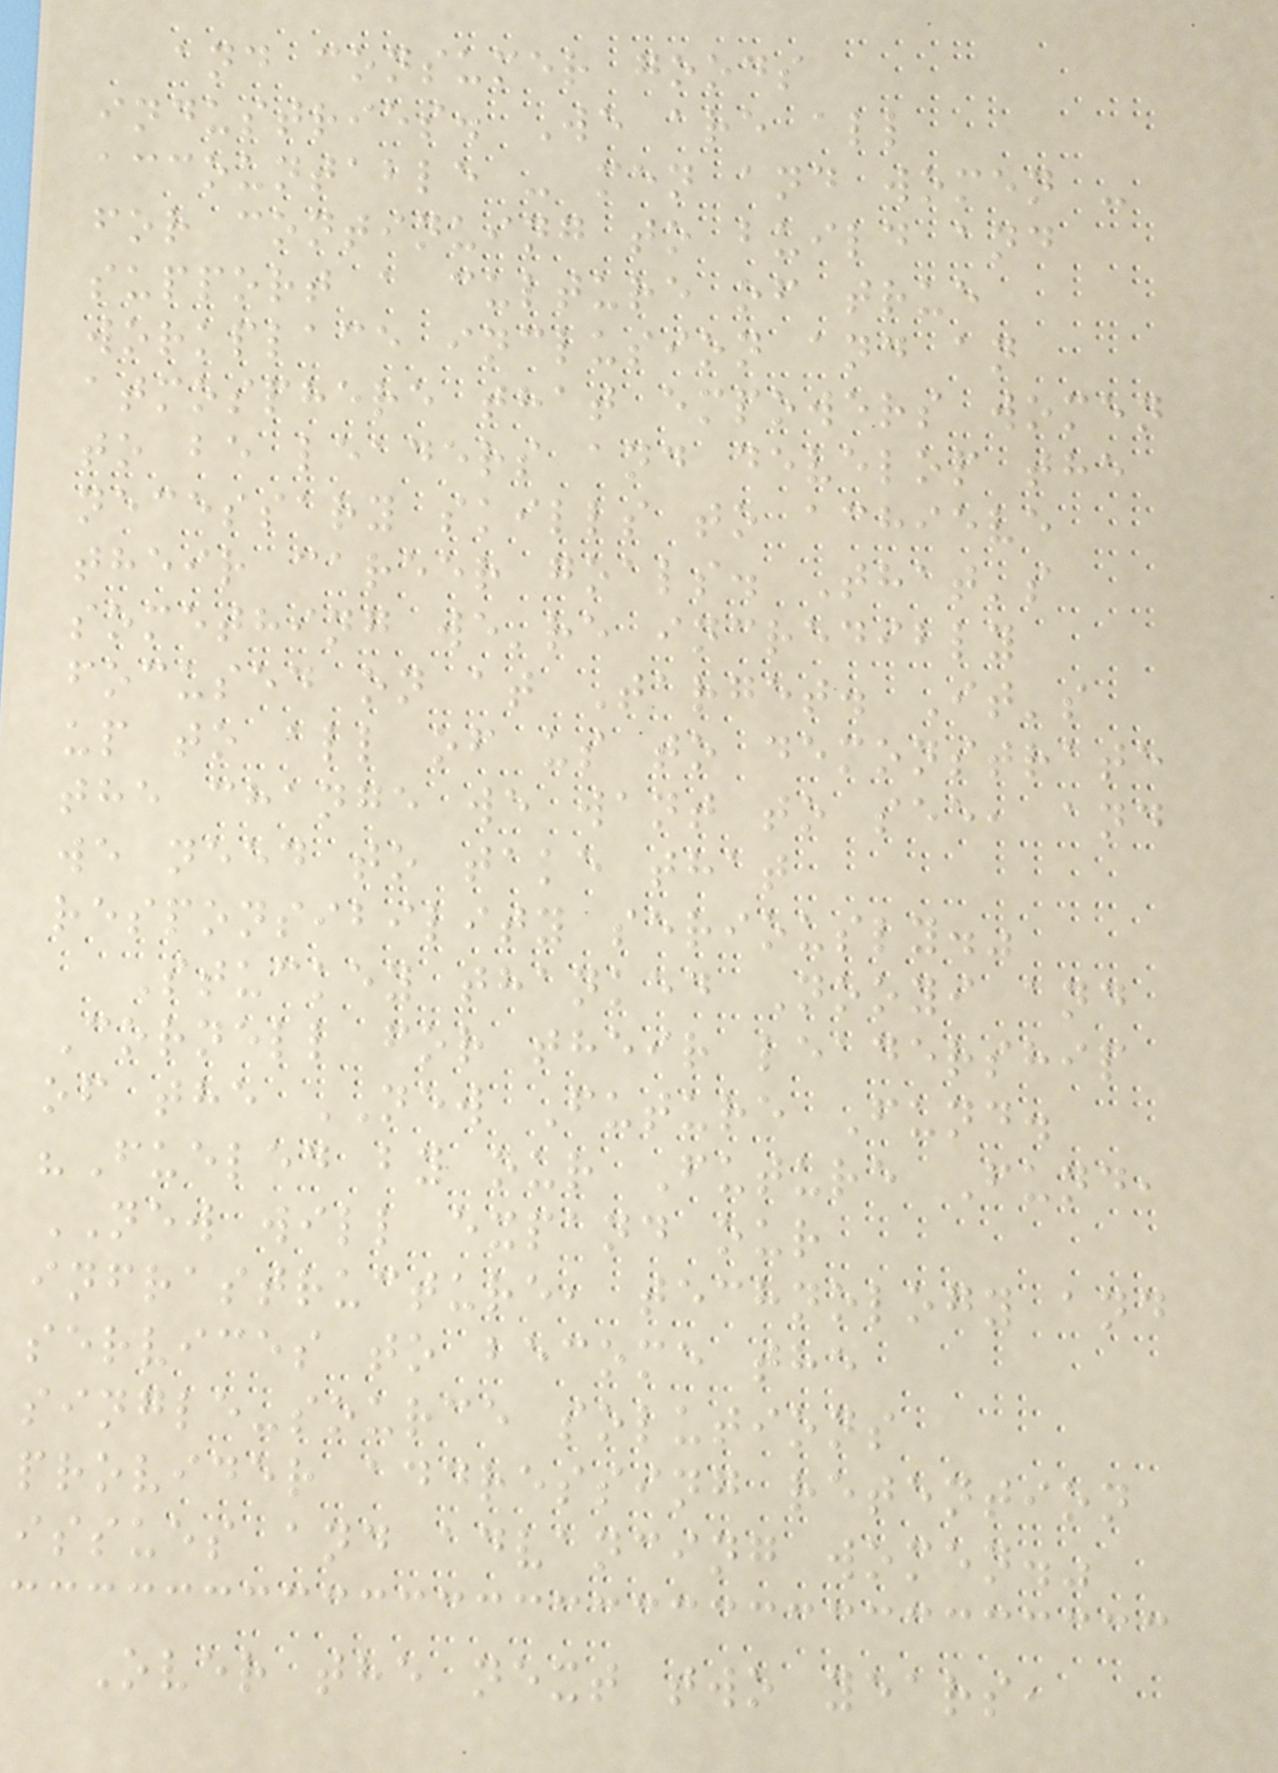and consumer goods
industries. We are all
accountable - men and women -
for continuing to build and
support a culture of true
workplace inclusion and an
atmosphere that empowers women
to be leaders and develop the
necessary skills to achieve
their career goals. That's
something we're incredibly
focused on at Target. It's
up to all of us to demonstrate
the change we want to see, and
we need to take that
responsibility seriously."
Stuckey thanked Nooyi and
Cornell for their leadership
of the NEW Future Fund.
"Fueled by our Future Fund,
NEW will expand our
infrastructure, technology and
services to become the
single-source solutions
provider addressing retention
issues and advancing women."
Over the next two years,
